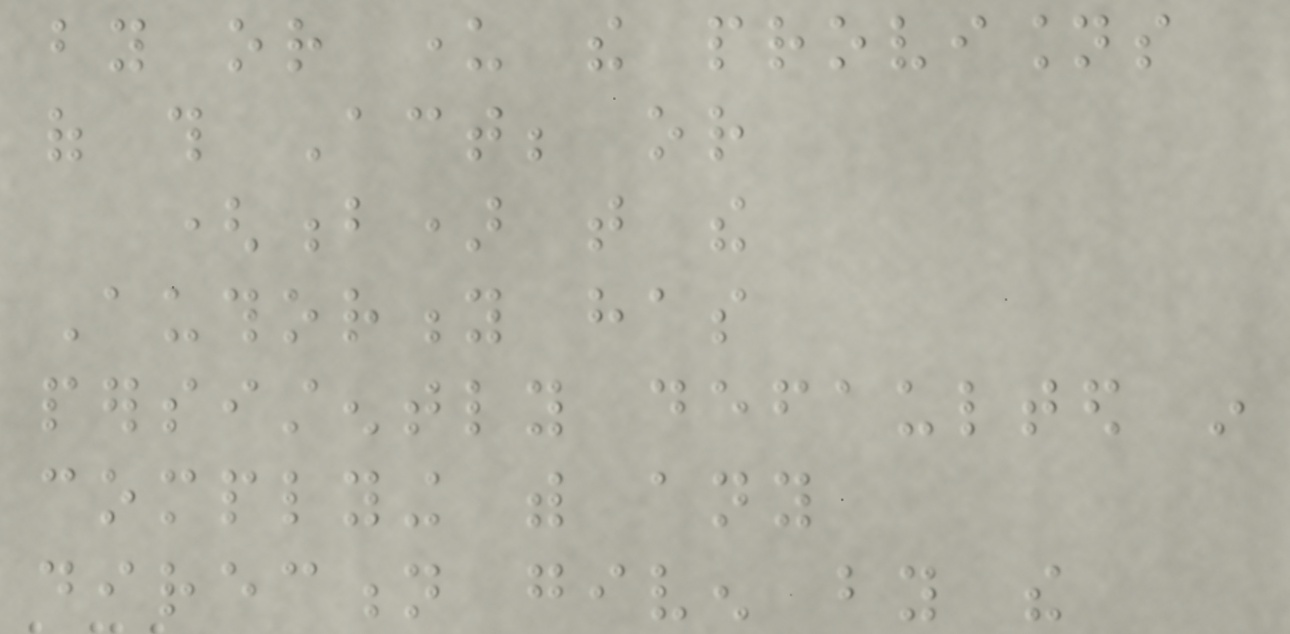by or under the provisions
of this Act; or
(b) that the
Authority has
persistently defaulted in
complying with any
direction given by the
